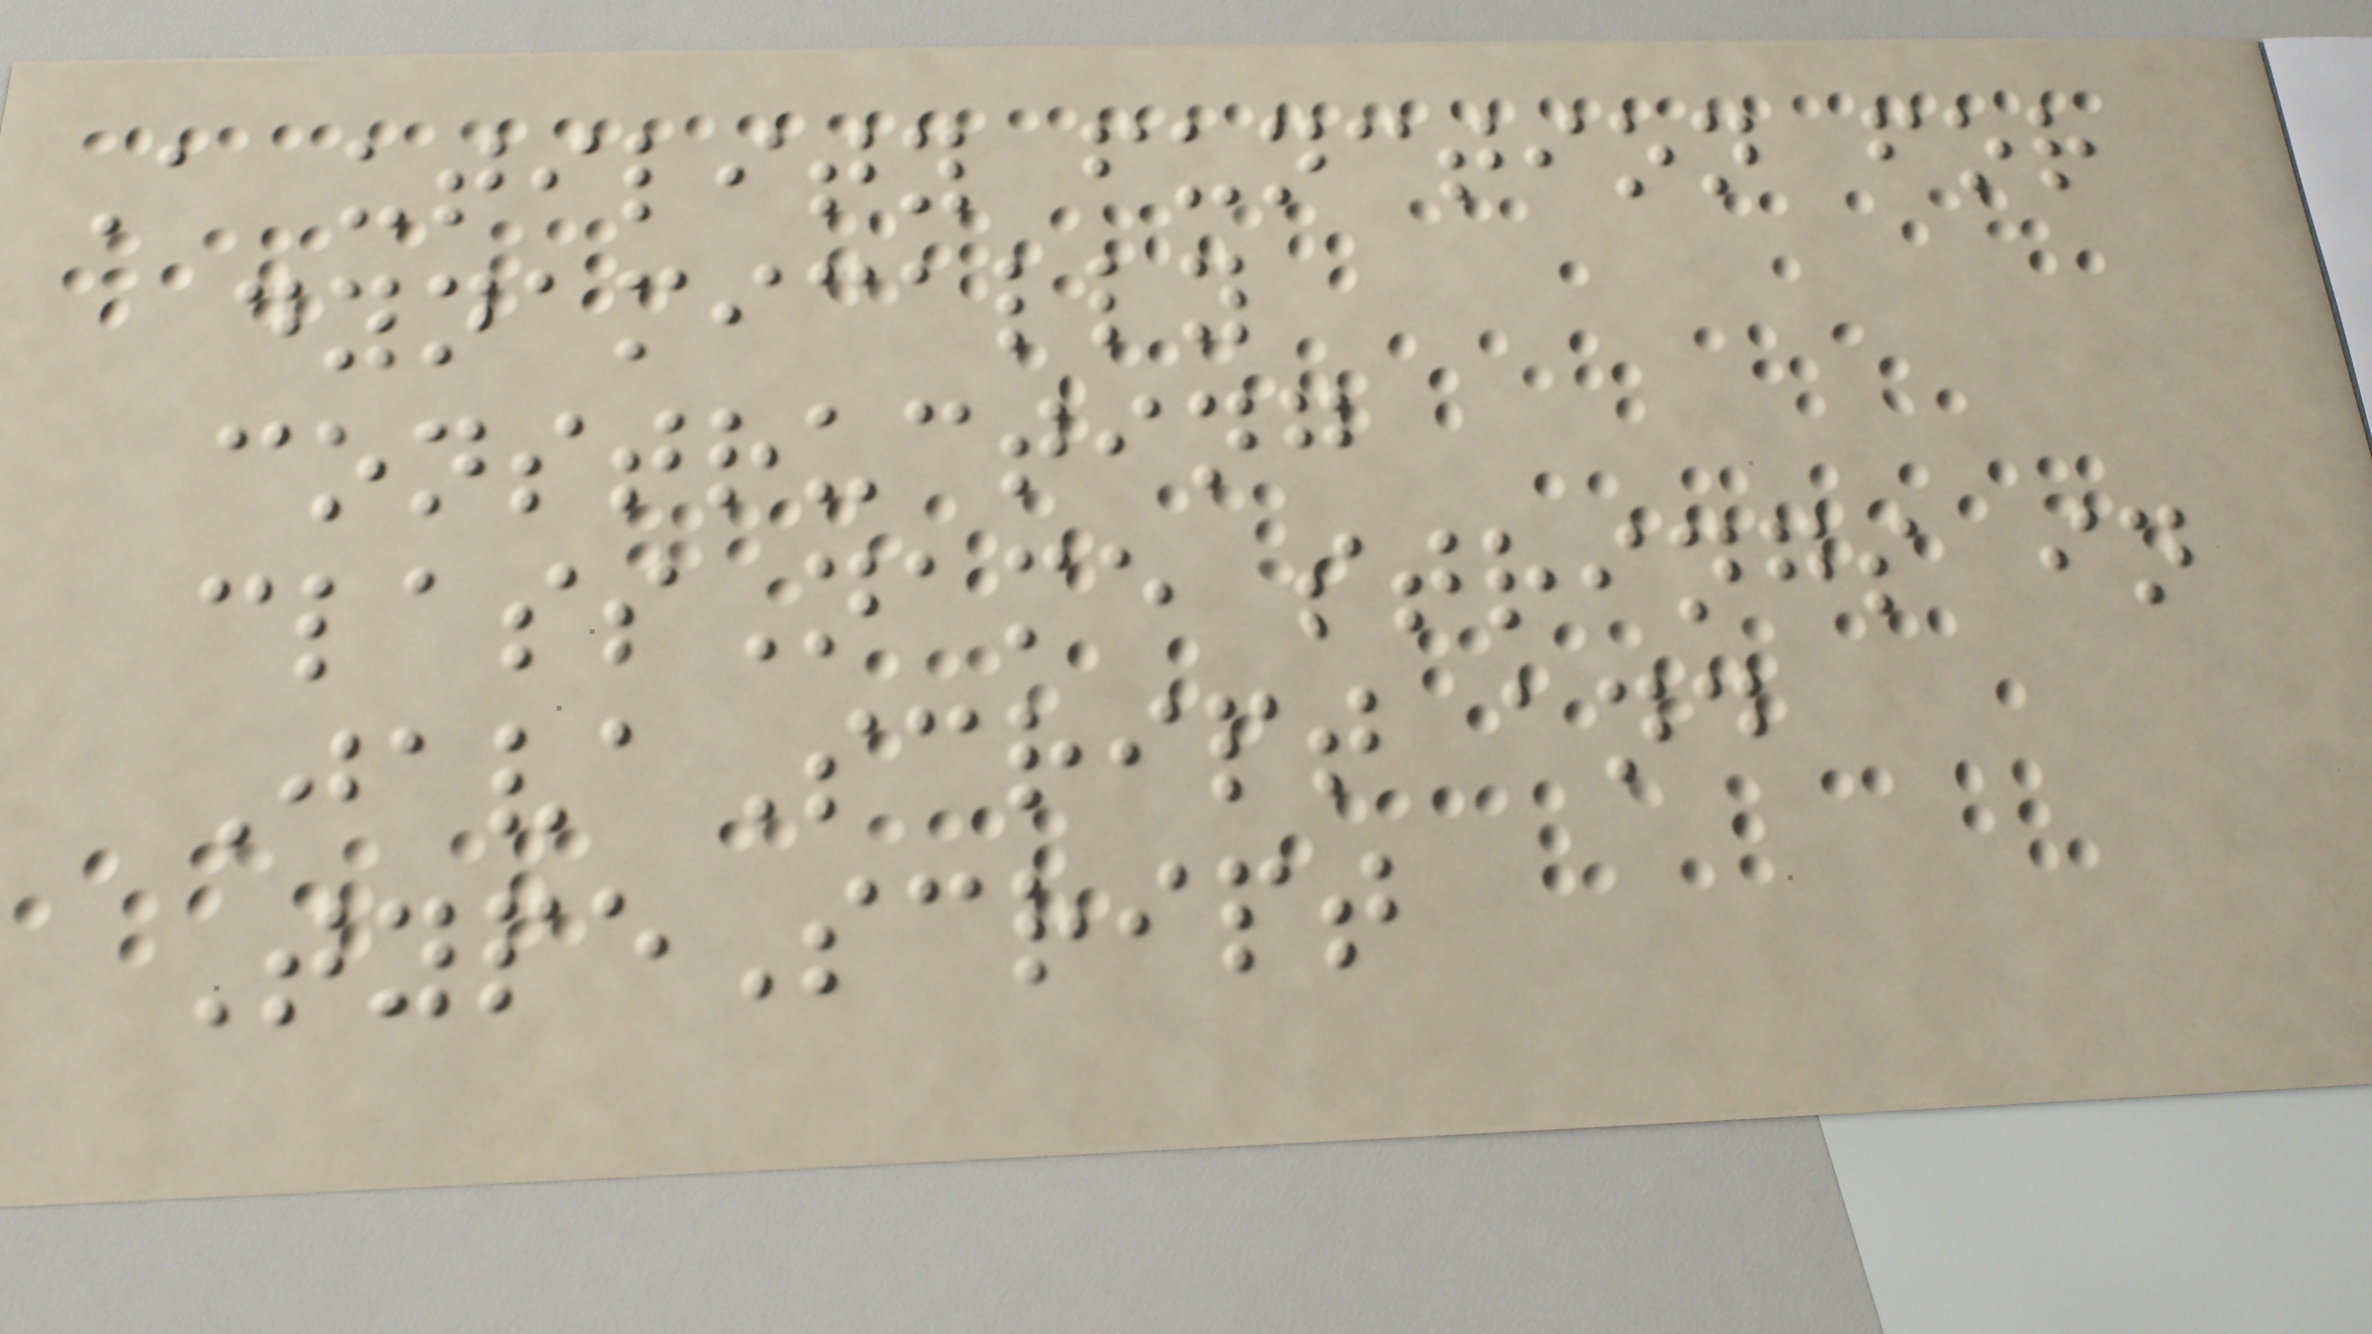A utility function for
dynamically
constructing
className strings in
JavaScript and
TypeScript
